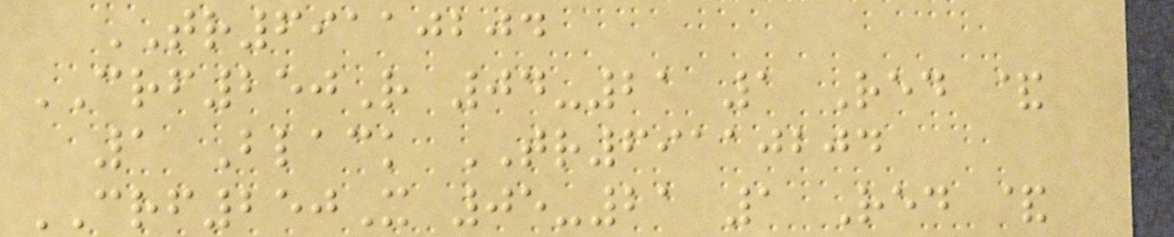TR69110204
CRF250R 04-21 1 Red &
1 Black TR69110204
CRF250X 05-21 1 Red &
